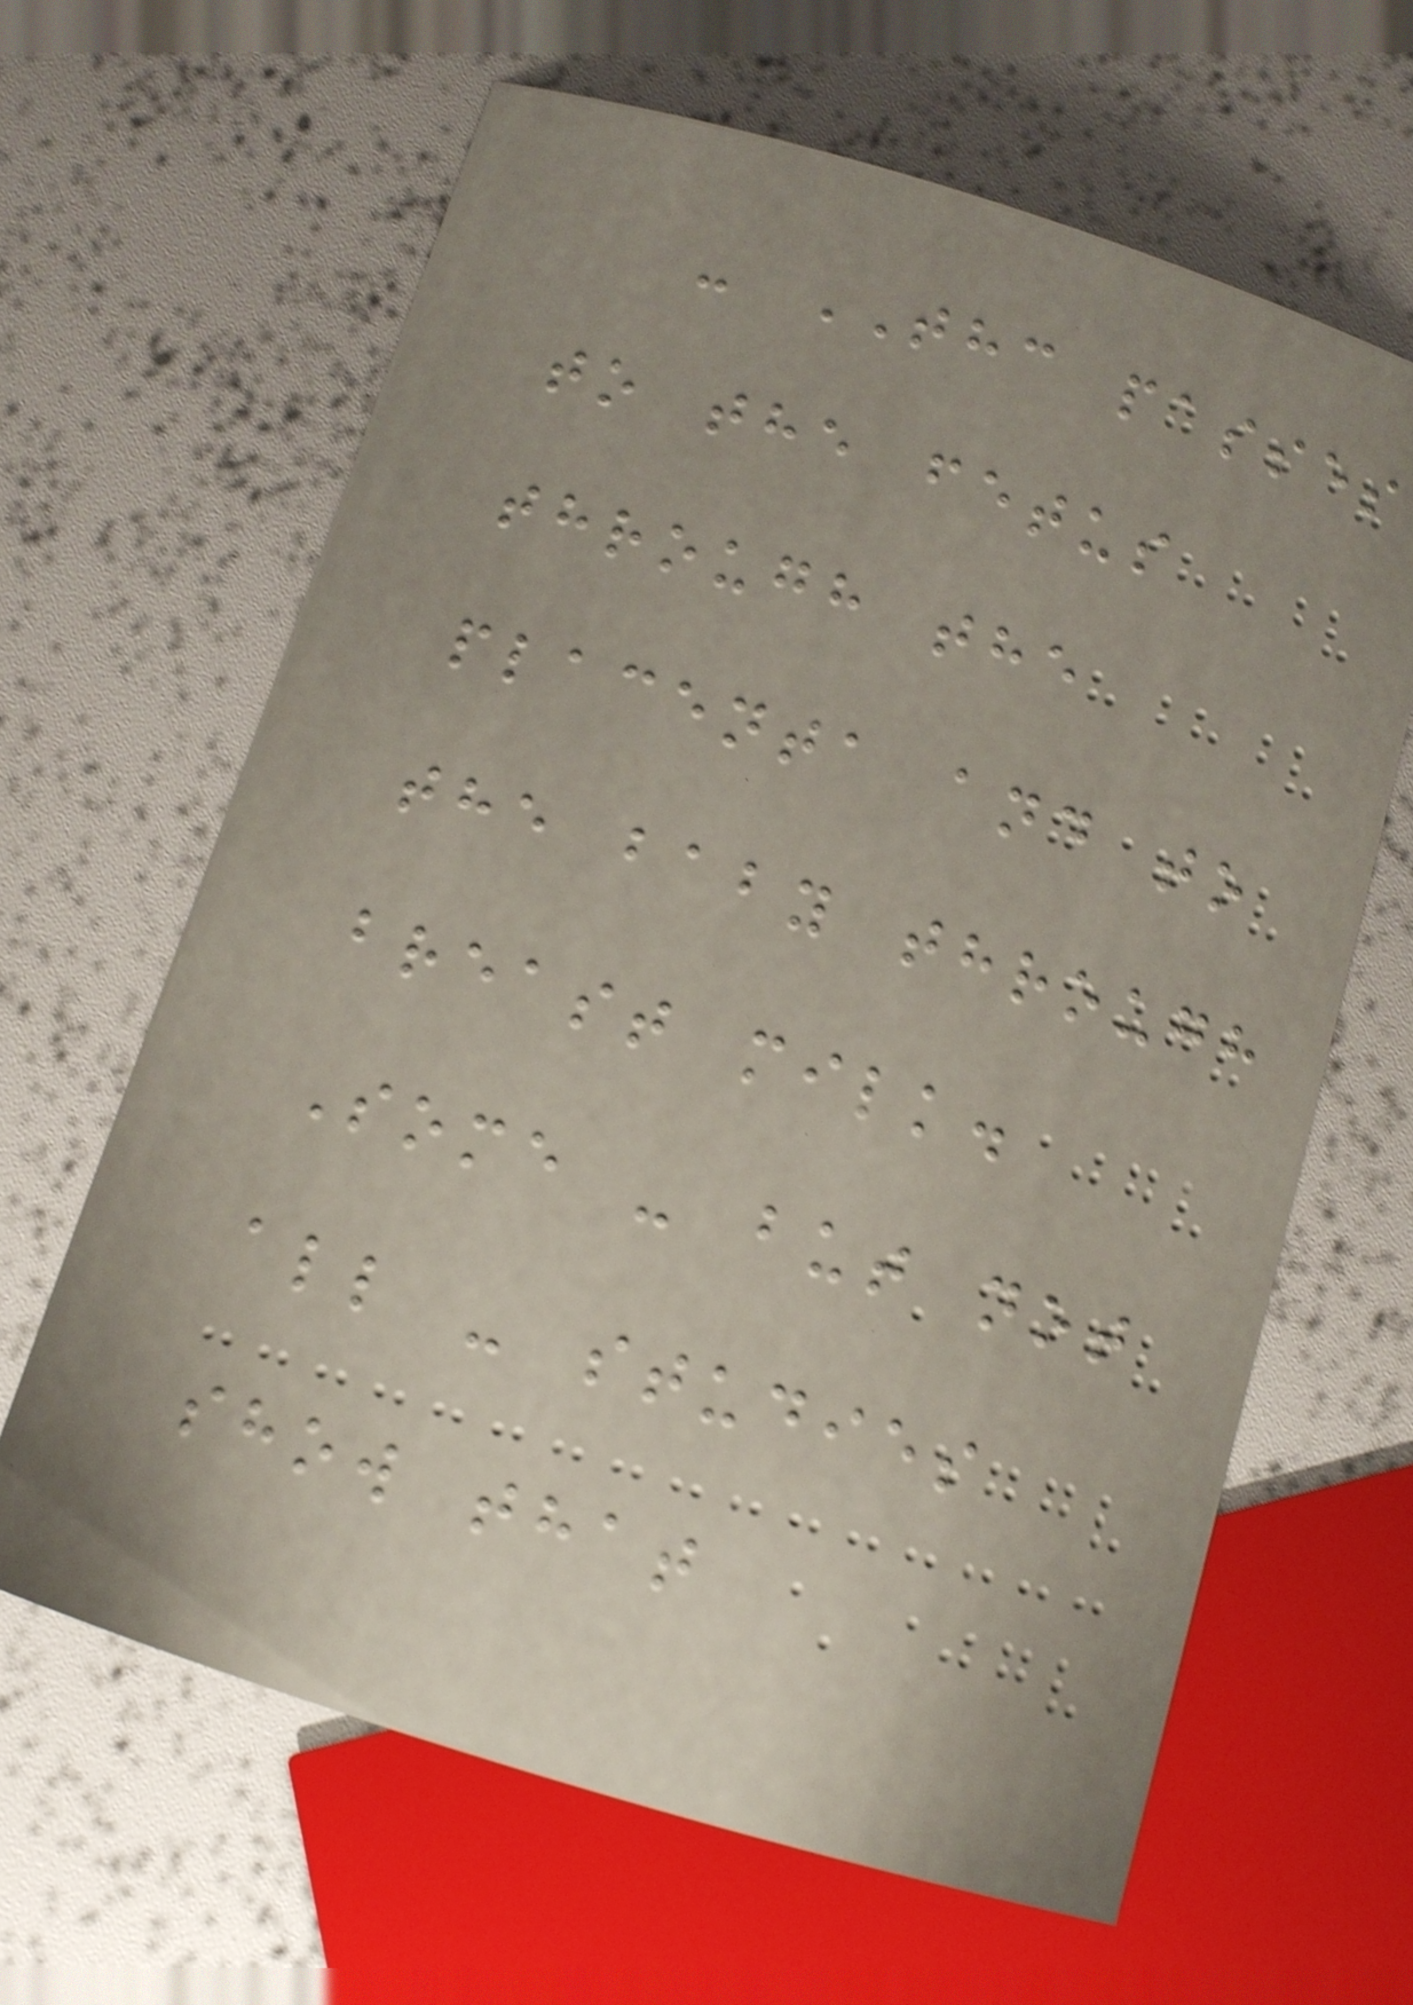- THC passes
to the fetus
through the
placenta and to
the baby through
breast milk.
Some - but not
all - studies
show that
